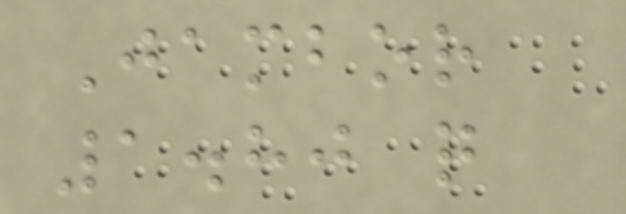Jambor
1.80 q
